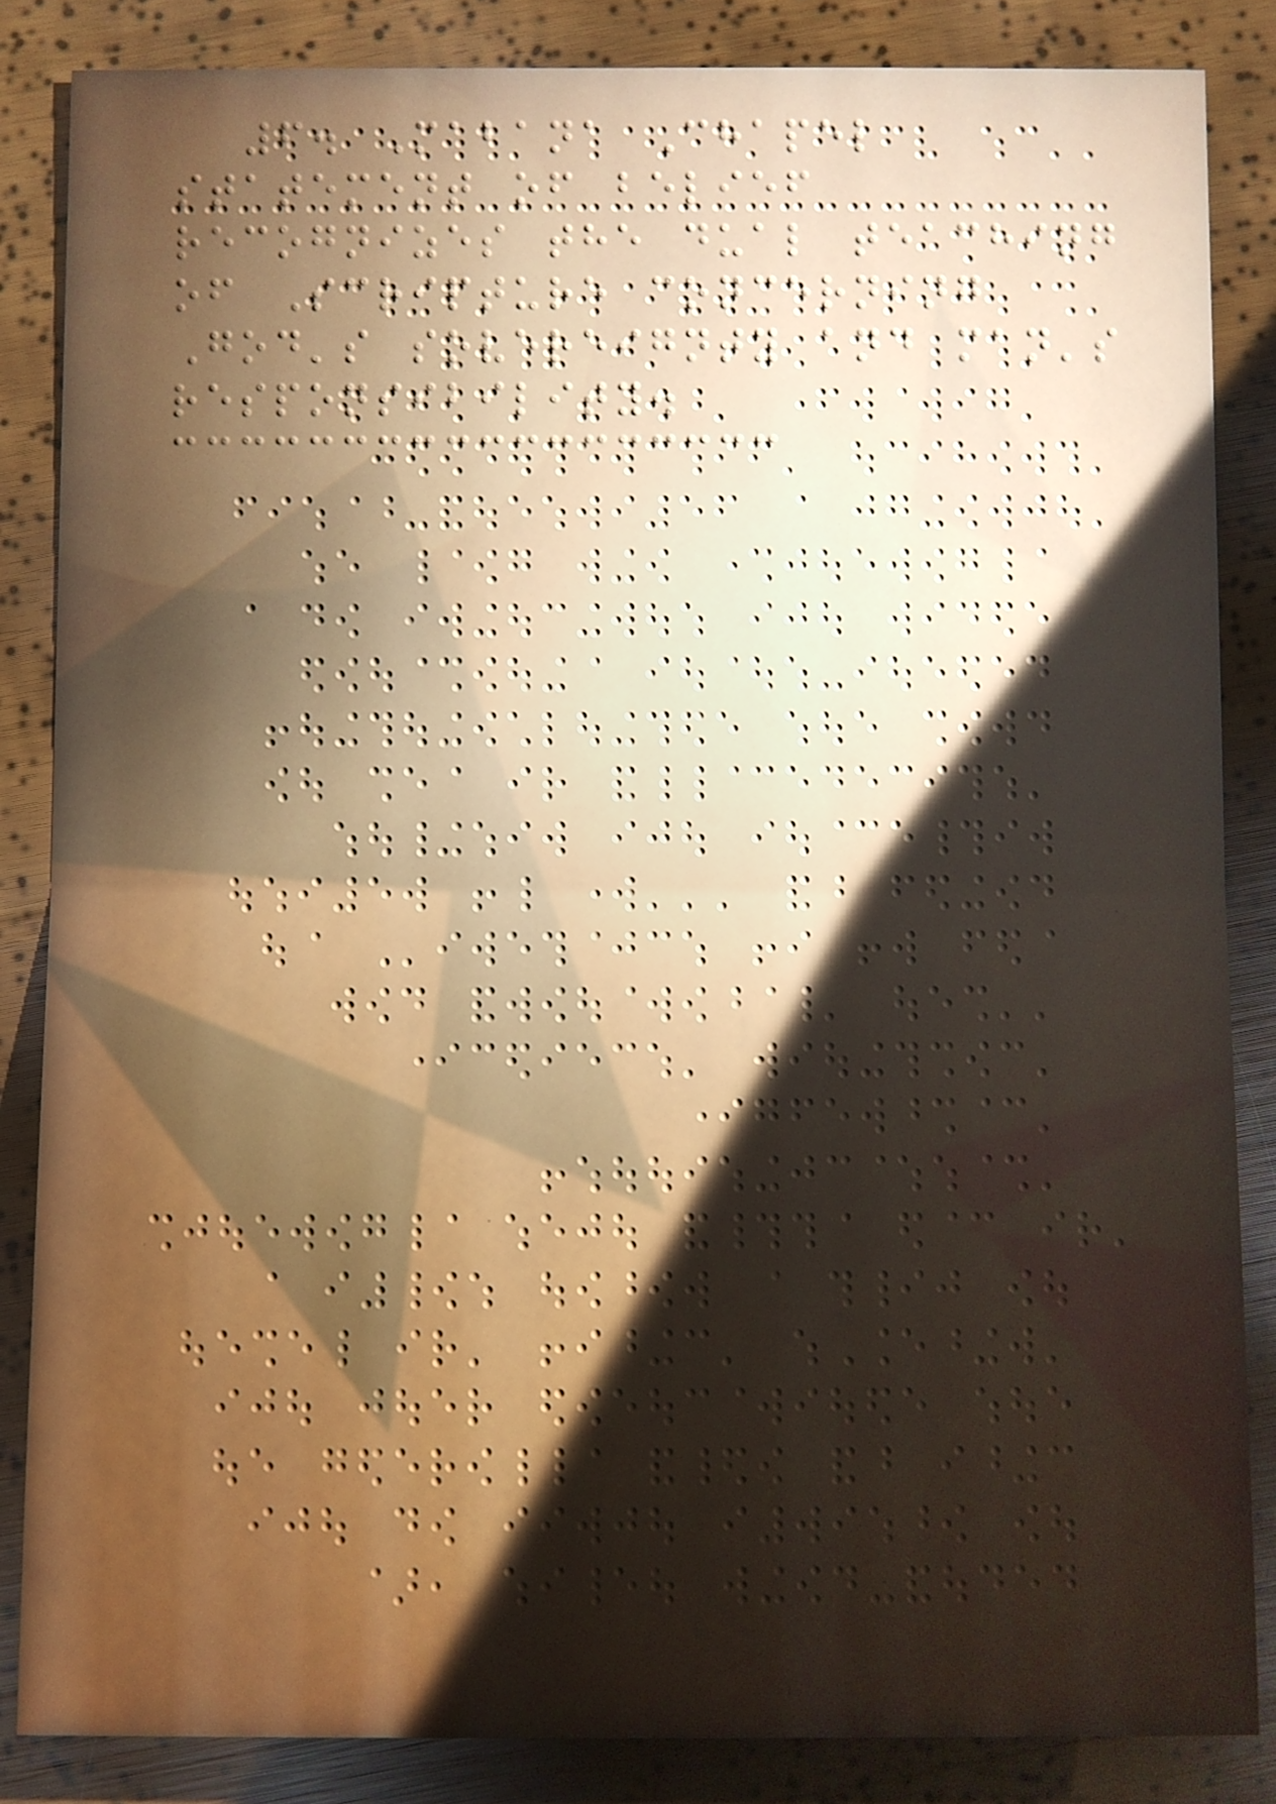6. Mabana Chapel
statement of belief
recognizes the dual teaching
of Scripture concerning
God's sovereignty and man's
responsibility.
